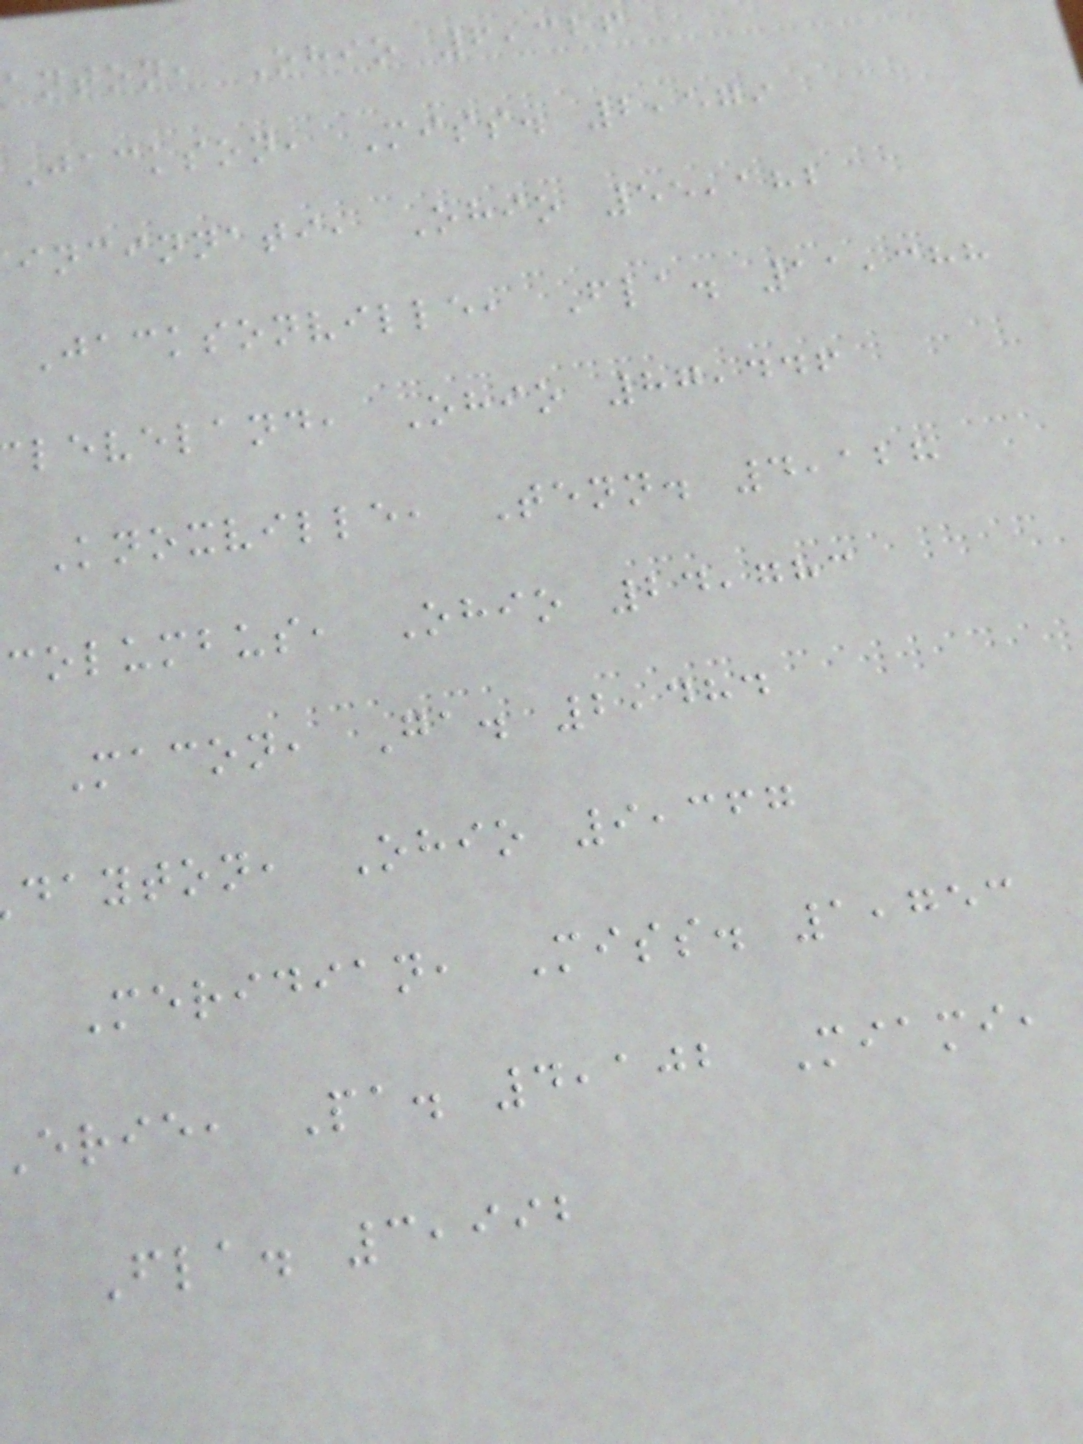anton, Ohio 6,326
Jackson, Miss. 2,579
incinnati, Ohio 55,182
Jacksonville, Fla. 11,388
leveland, Ohio 87,446
Knoxville, Tenn. 4,128
columbus, Ohio 24,783
Macon, Ga. 2,484
dayton, Ohio 9,367
Meridian, Miss. 1,753
erie, Pa. 4,102 Miami,
Fla. 3,992
